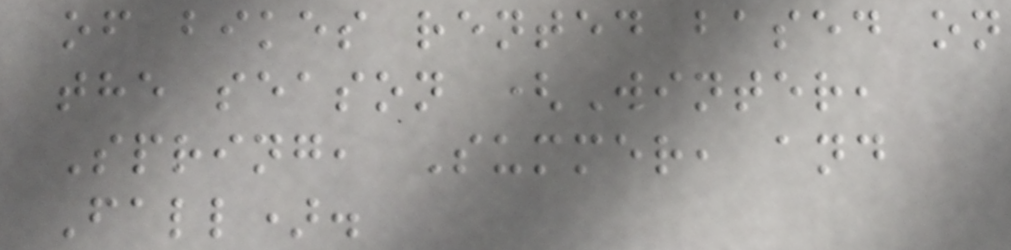of bikes rented based on
the season (Winter,
Spring, Summer, and
Fall).
